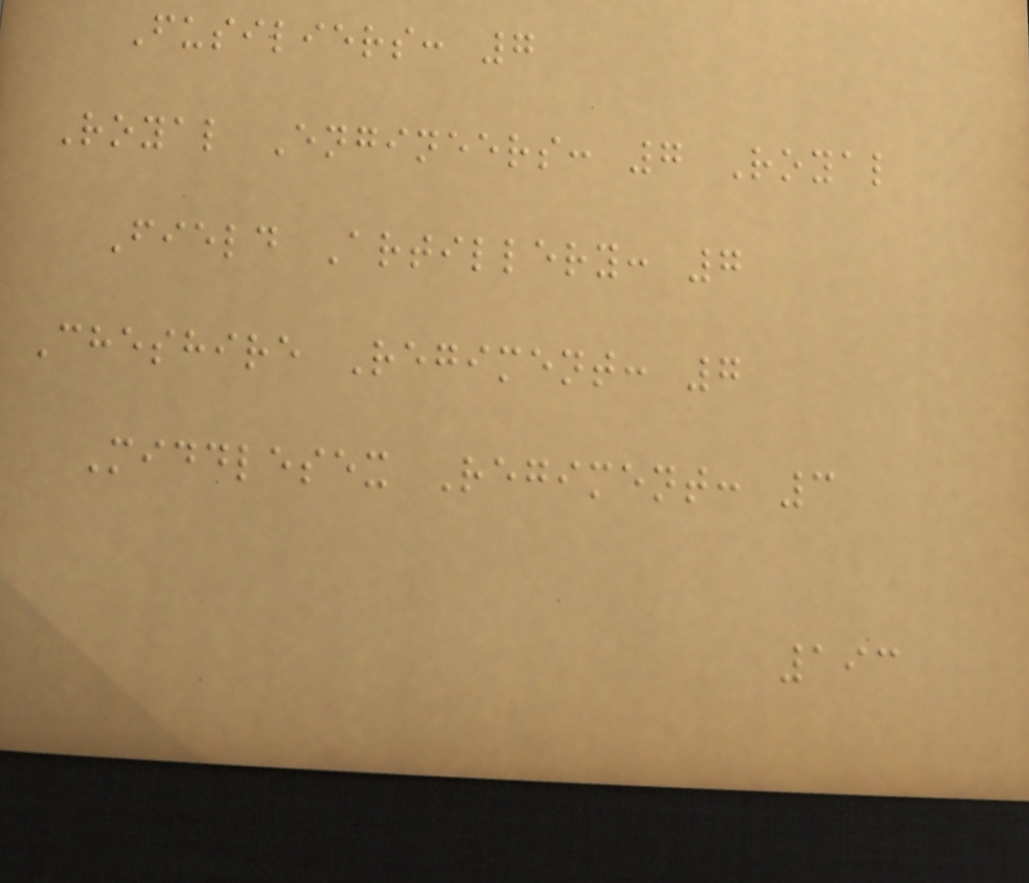Fusiliers: 7
Royal Engineers: 7 Royal
Field Artillery: 7
Cheshire Regiment: 7
Middlesex Regiment: 3
193
